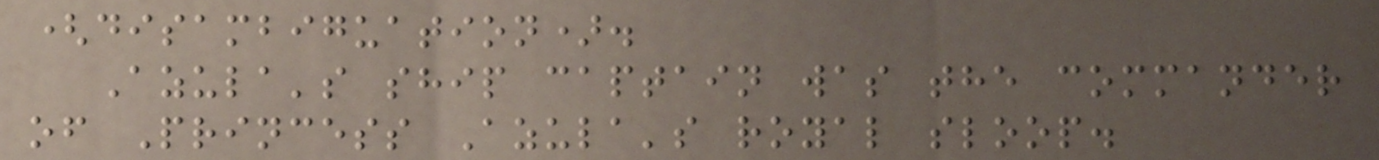(disambiguation).
Azula's ship captain was the commander
of Princess Azula's royal sloop.
